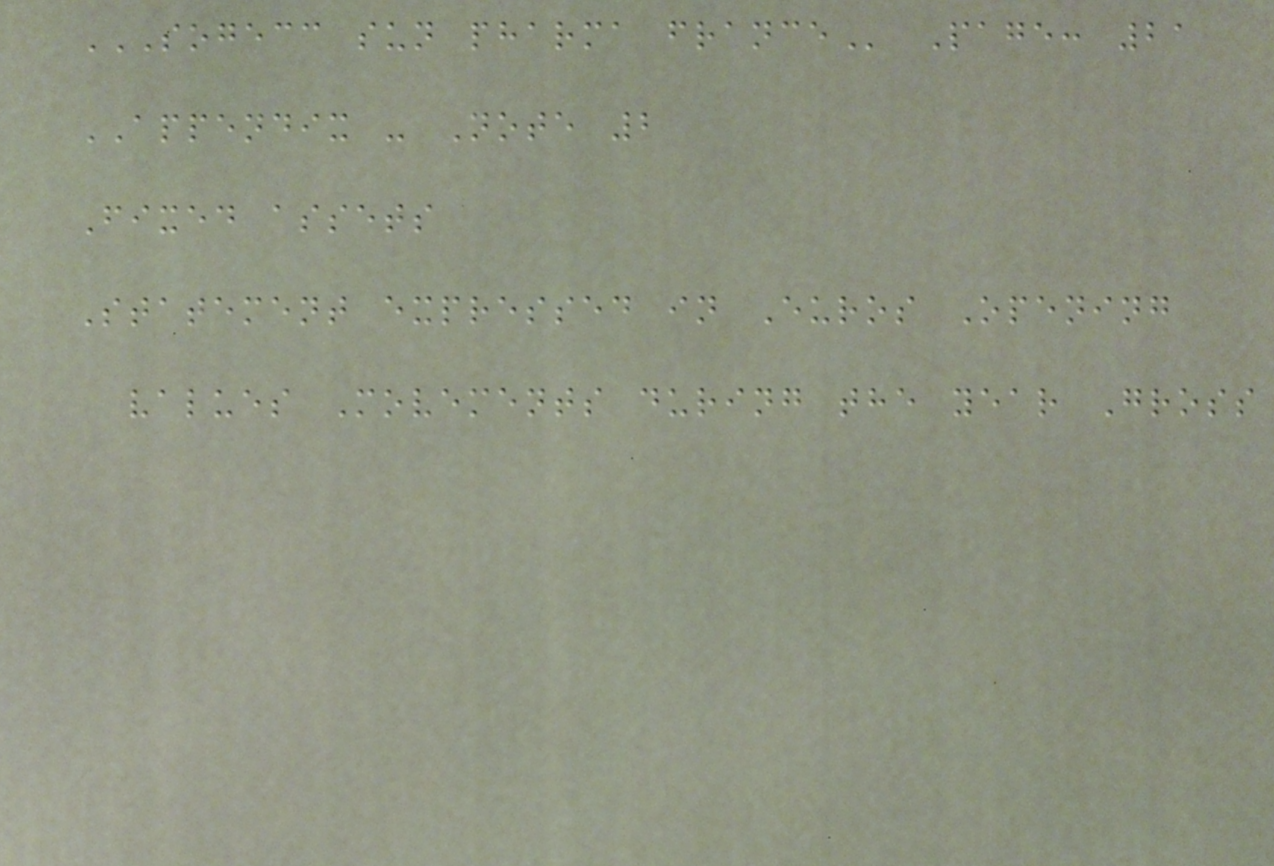SOGECC SUN PHARMA FRANCE Page: 21
APPENDIX - Note 2
Fixed assets
Statement expressed in Euros Opening
values Movements during the year Gross
